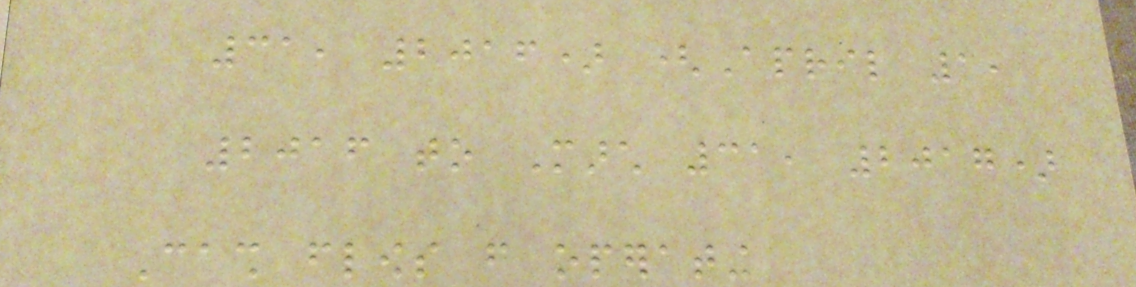31, 2016) (April 1,
2016 to March 31, 2017)
Cash flows from operating
